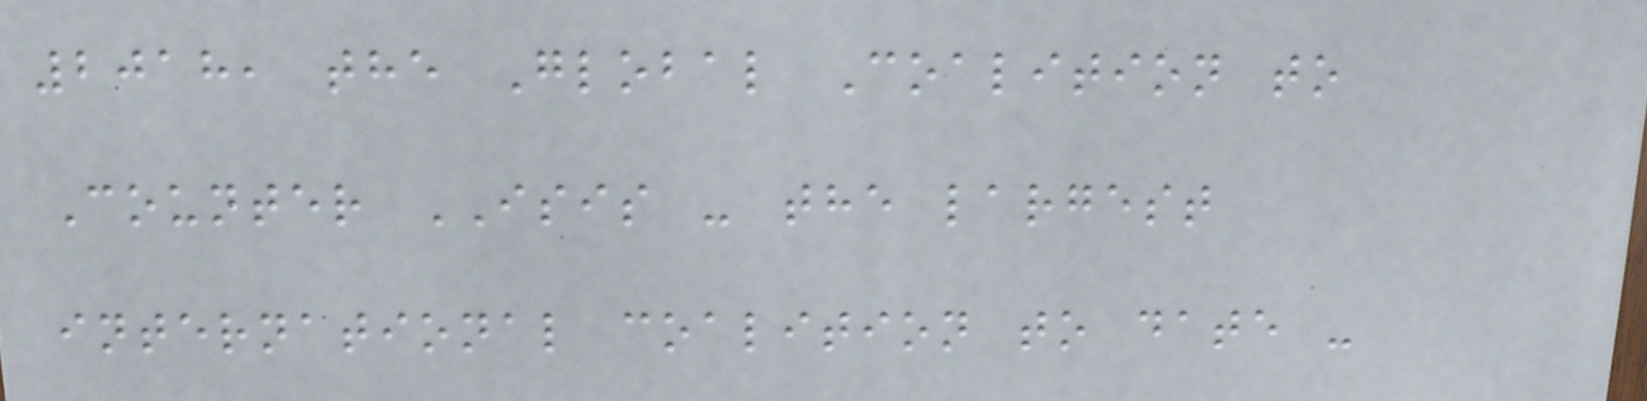2018, the Global Coalition to
Counter ISIS - the largest
international coalition to date -
